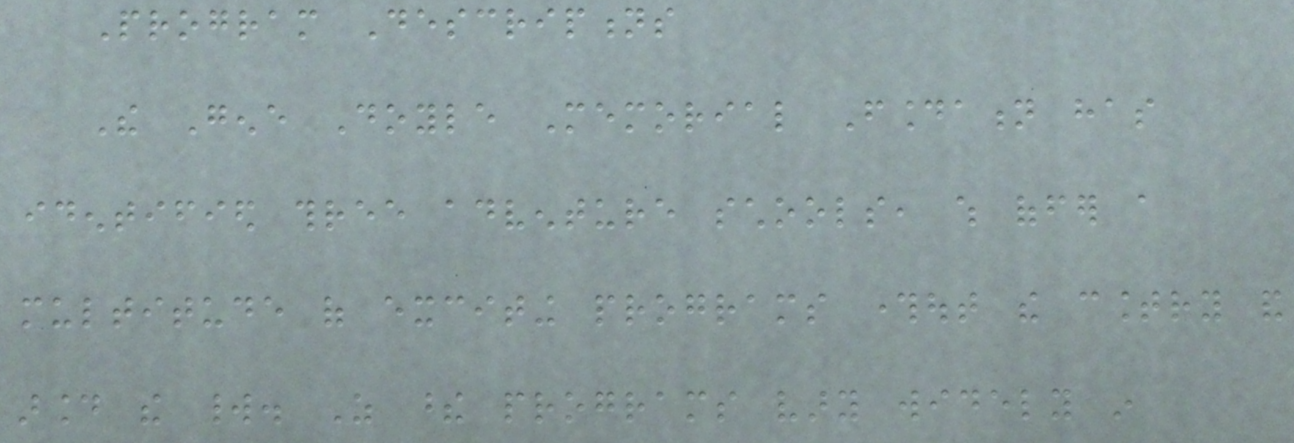Program Descriptions
The Gene Doyle Memorial Foundation has
identified three adventure schools, which offer a
multitude of exciting programs throughout the country and
around the world. As these programs vary widely in
